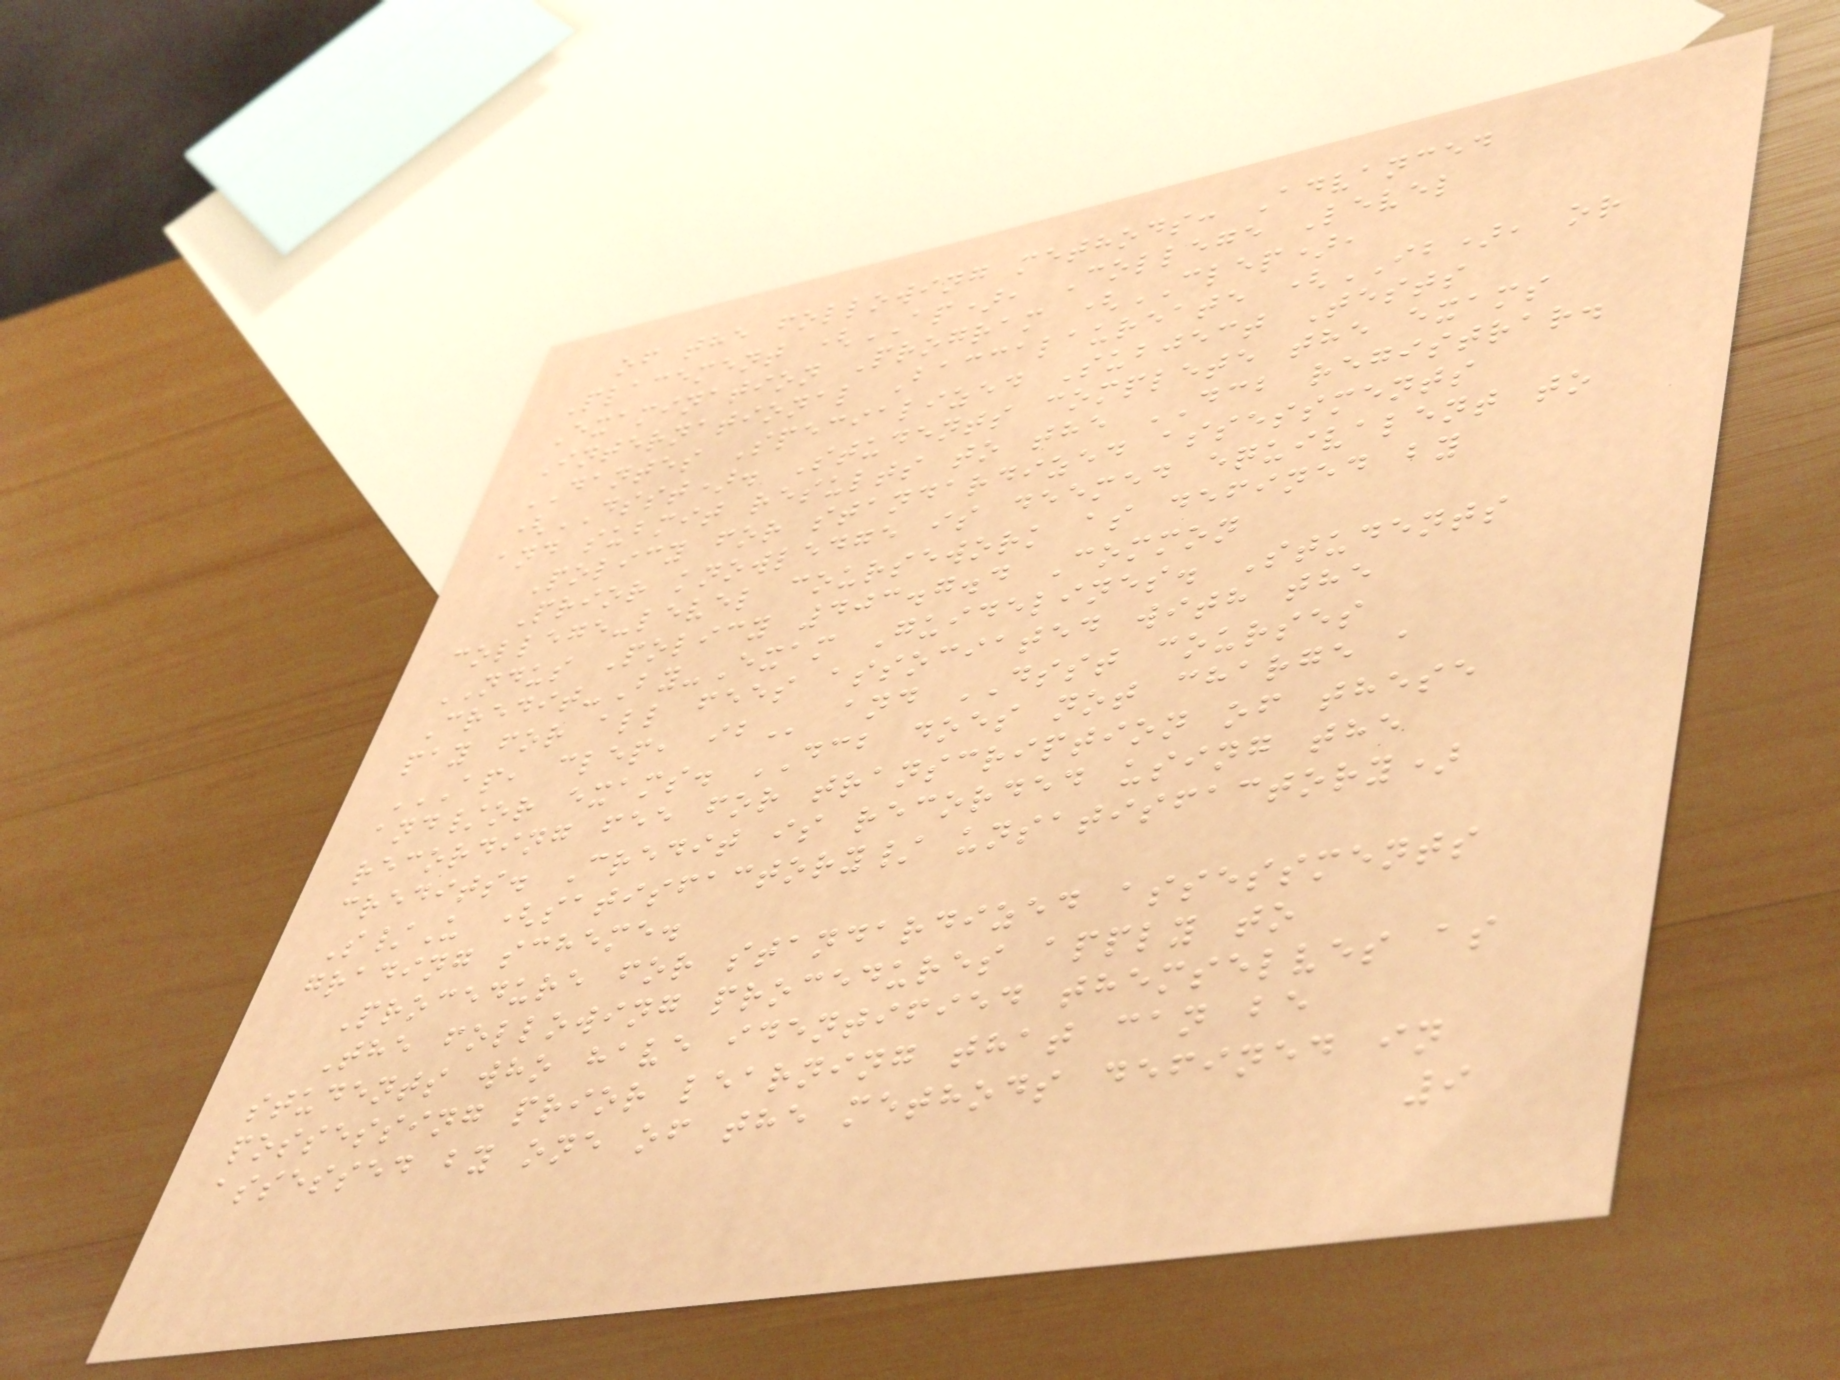of the following methods: Advanced
Placement (AP), College Level
Examination Program (CLEP),
International Baccalaureate (IB), or
DANTES Specialized Subject Tests
(DSST). Students complete the exams
and submit results to the DCB registrar.
Policy for standardized assessments
Prior knowledge is deemed equivalent to
college-level coursework as defined by
NDUS Policy 403.7.4 Common
Credit-By-Exam Guidelines. Students
pay for all fees associated with the
AP, CLEP, IB and DSST courses
and/or exams. DCB does not charge a
recording fee for transcription of these
credits. Credit is recorded using the
S/U (satisfactory/ unsatisfactory)
grading scheme.
Procedure for standardized assessments
The following procedures apply to
students who have identified themselves as
possessing prior learning that can be
assessed by one of the methods defined in
9
